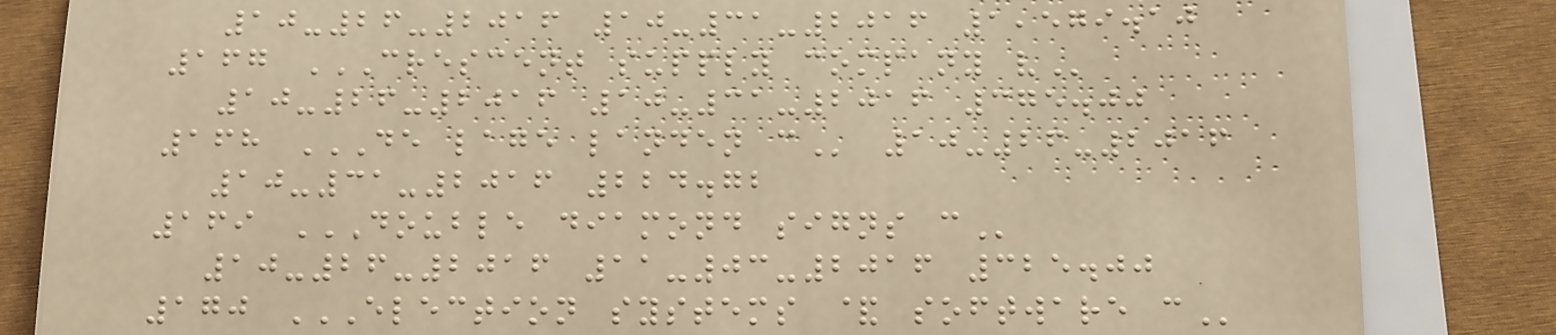10-26-2016 10-31-2016 1,579.10
167 CRESCENT SUPPLY COMPANY V
10-26-2016 10-31-2016 375.00
168 DE LAGE LANDEN C 10-26-2016
10-31-2016 224.72
169 DOUBLE DIAMOND SIGNS C
10-26-2016 11-03-2016 325.00
170 ELECTION SYSTEMS & SOFTWARE C
